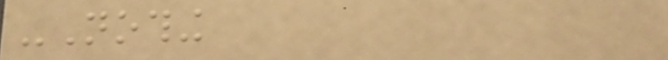-Nothing
